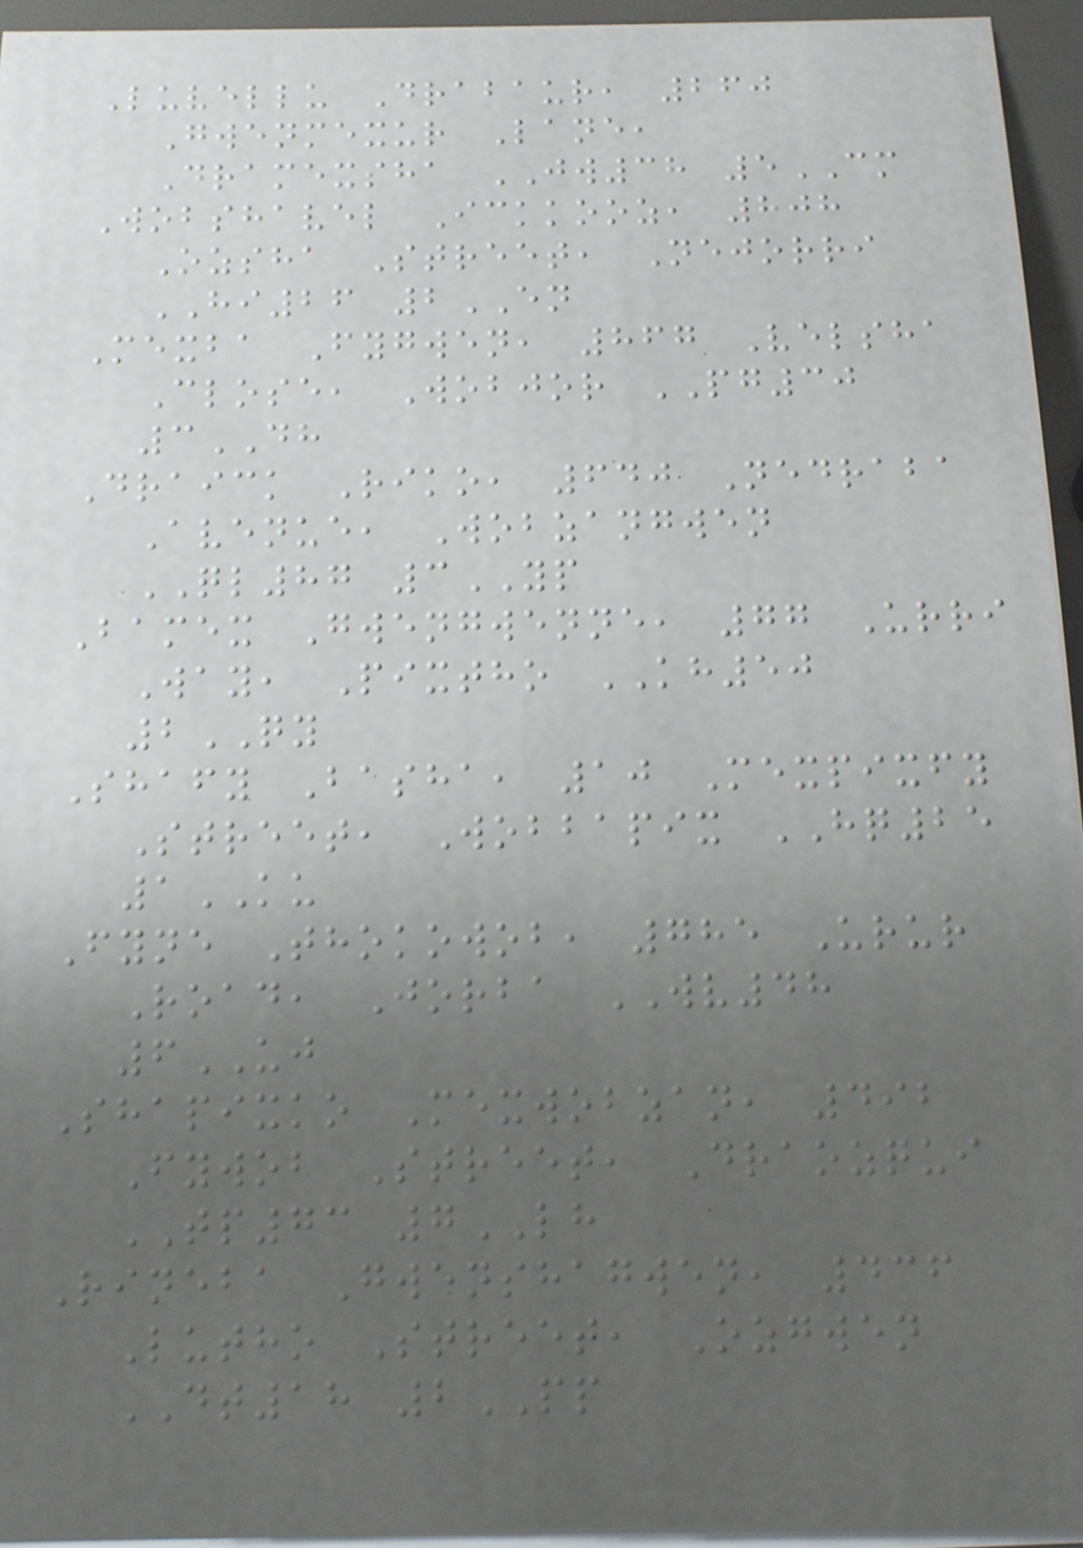Luvellu Drabaur, 260
Gwenmexur Lane,
Dramexsha JW38 5CM
Wobshavel Ickkooz, 808
Ozsha Street, Nejorri
HI26 2EN
Mexba Fygwen, 867 Velsha
Close, Wobjor PG30
3DH
Draick Riko, 640 Nedraba
Avenue, Wobzangwen
QL87 3YP
Bamex Gwengwenne, 77 Urri
Way, Pixtho KH50
2QY
Shafy Basha, 10 Mexpixfy
Street, Wobbapix HQ25
1KU
Fyne Thokowob, 785 Urur
Road, Jorba WV48
6UJ
Shapixko Mexwobzan, 492
Fywob Street, Draozqui
TP73 7LH
Rineba Gwenshagwen, 436
Lutho Street, Ozgwen
DT18 2PP
